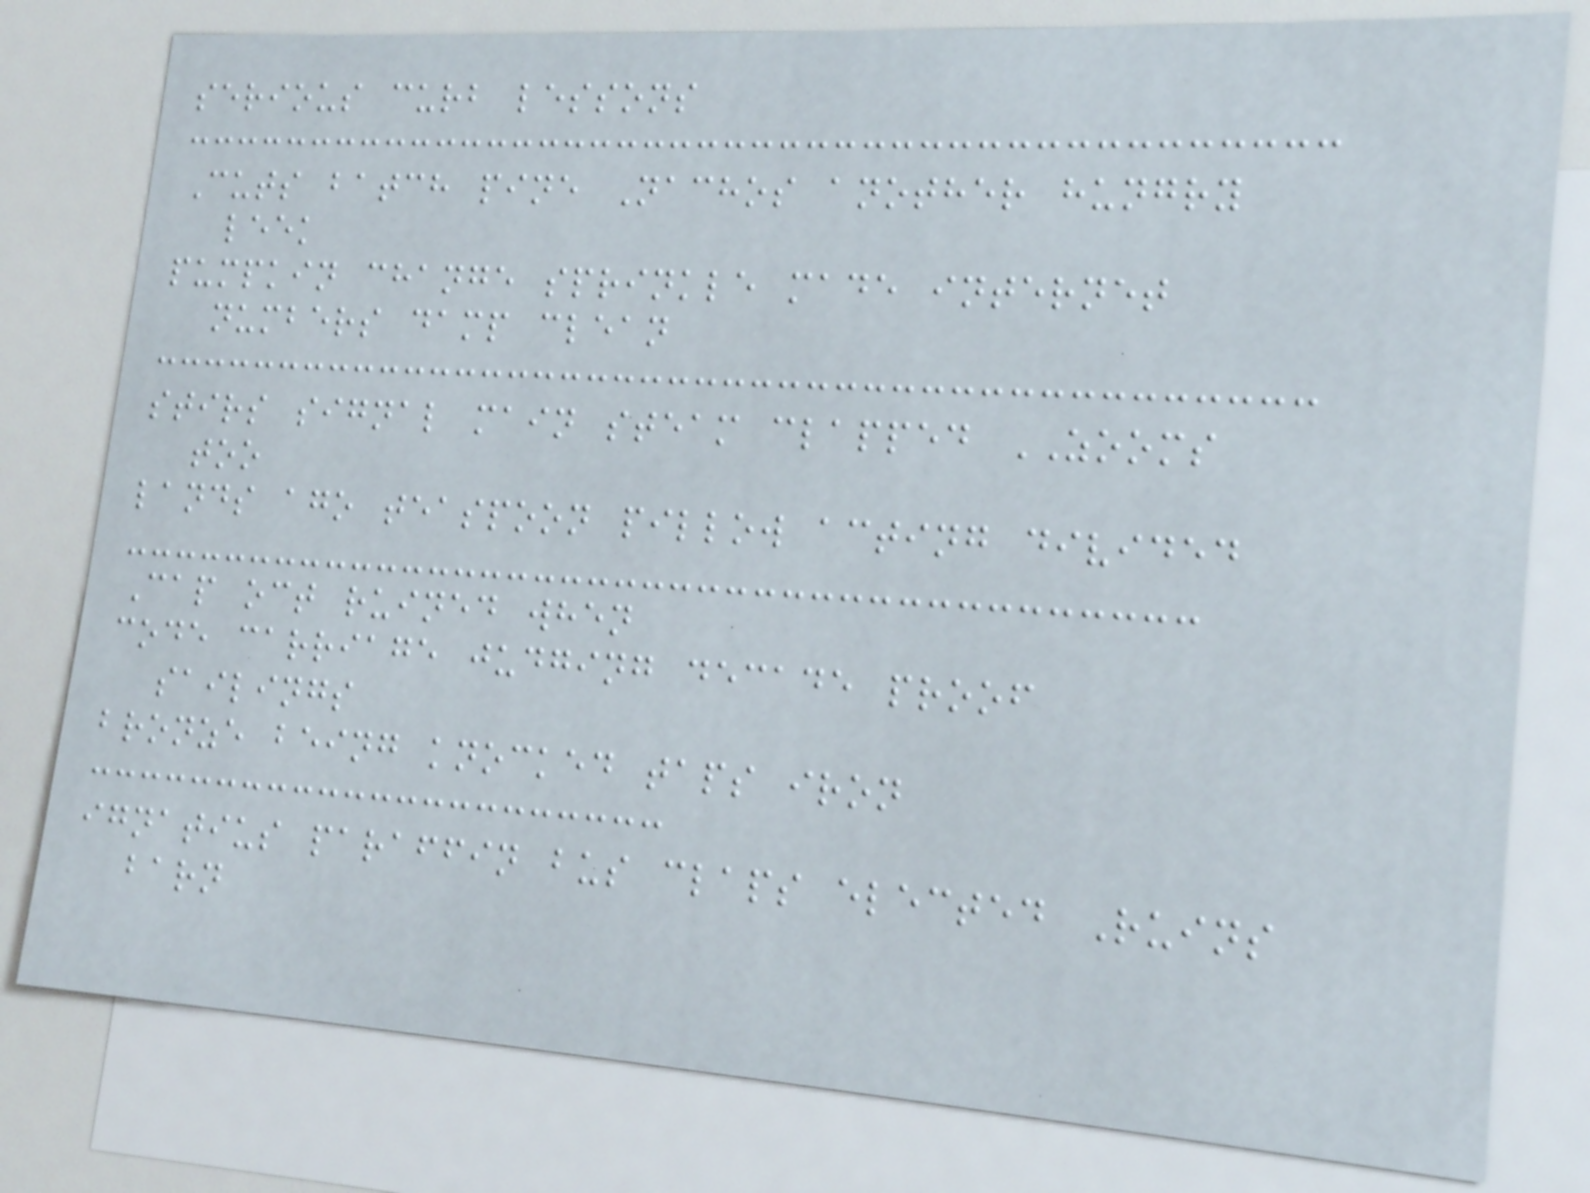serious curb lessons
Cuts batch pine Nachos another hungry
leek
pumpkin change sprinkle made internet
numbers damp clean
stirs signal main steam clapped ZOOMS
too
lands ago teaspoon pillow acting divided
Cap oct ruined when
code carriage judging decade proof
sailings
bronze being knocked taps iron
ignatius paraffin bus claps elected Ruins
barn
